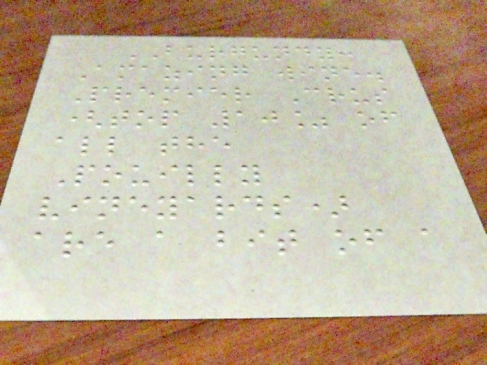BURGUNDY:
Amazing wine.
Premier Crus
(top 10% of
all the
Pouilly
vineyards)
are a bit of a
